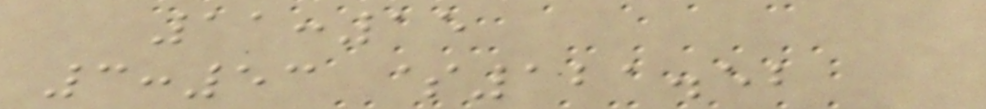11:15
3:53 $121.52
